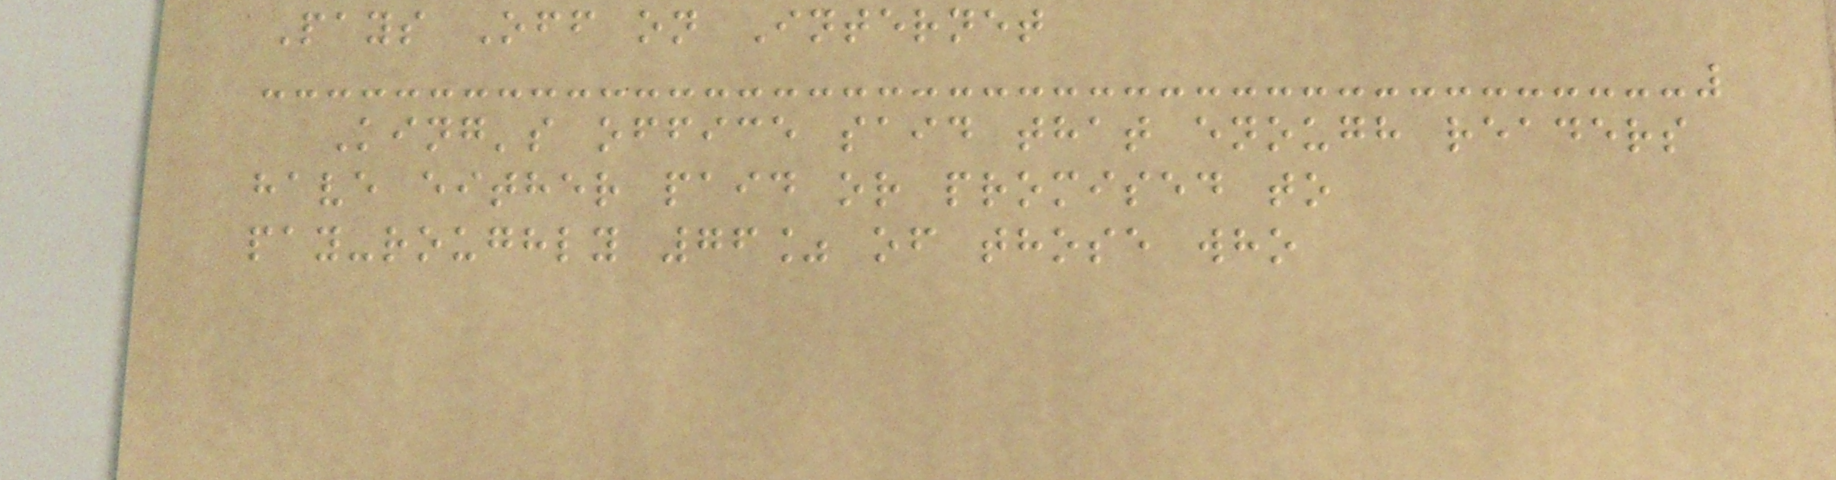Pays Off on Internet
King's office said that enough readers
have either paid or promised to
pay-roughly 76% of those who
